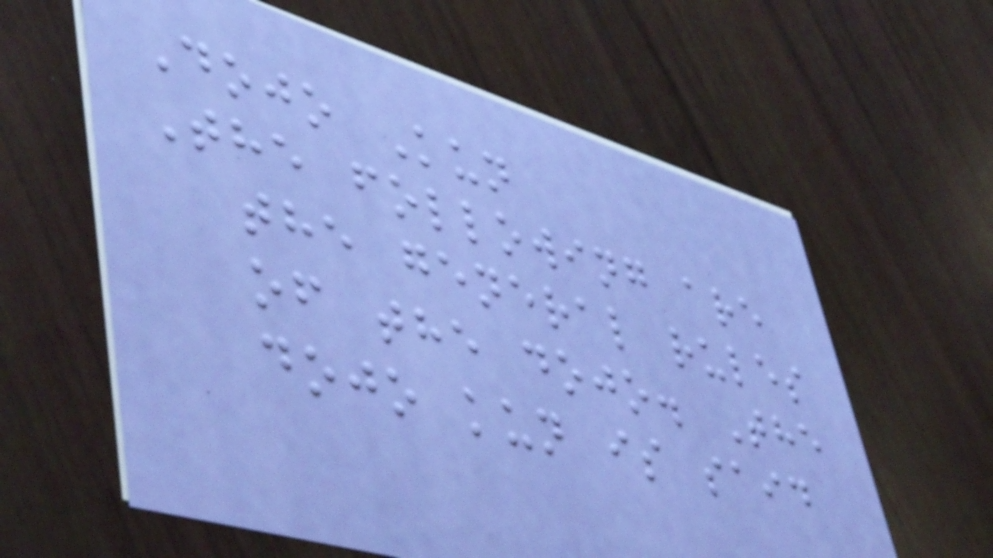Dojo Kun
The following are
the general rules
of the dojo. The
dojo kun is said
